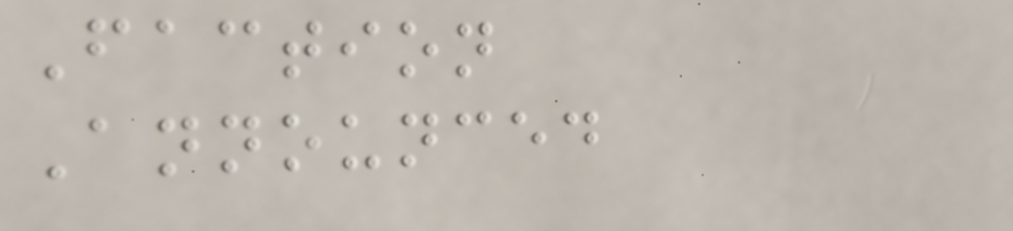Faction
Announced
